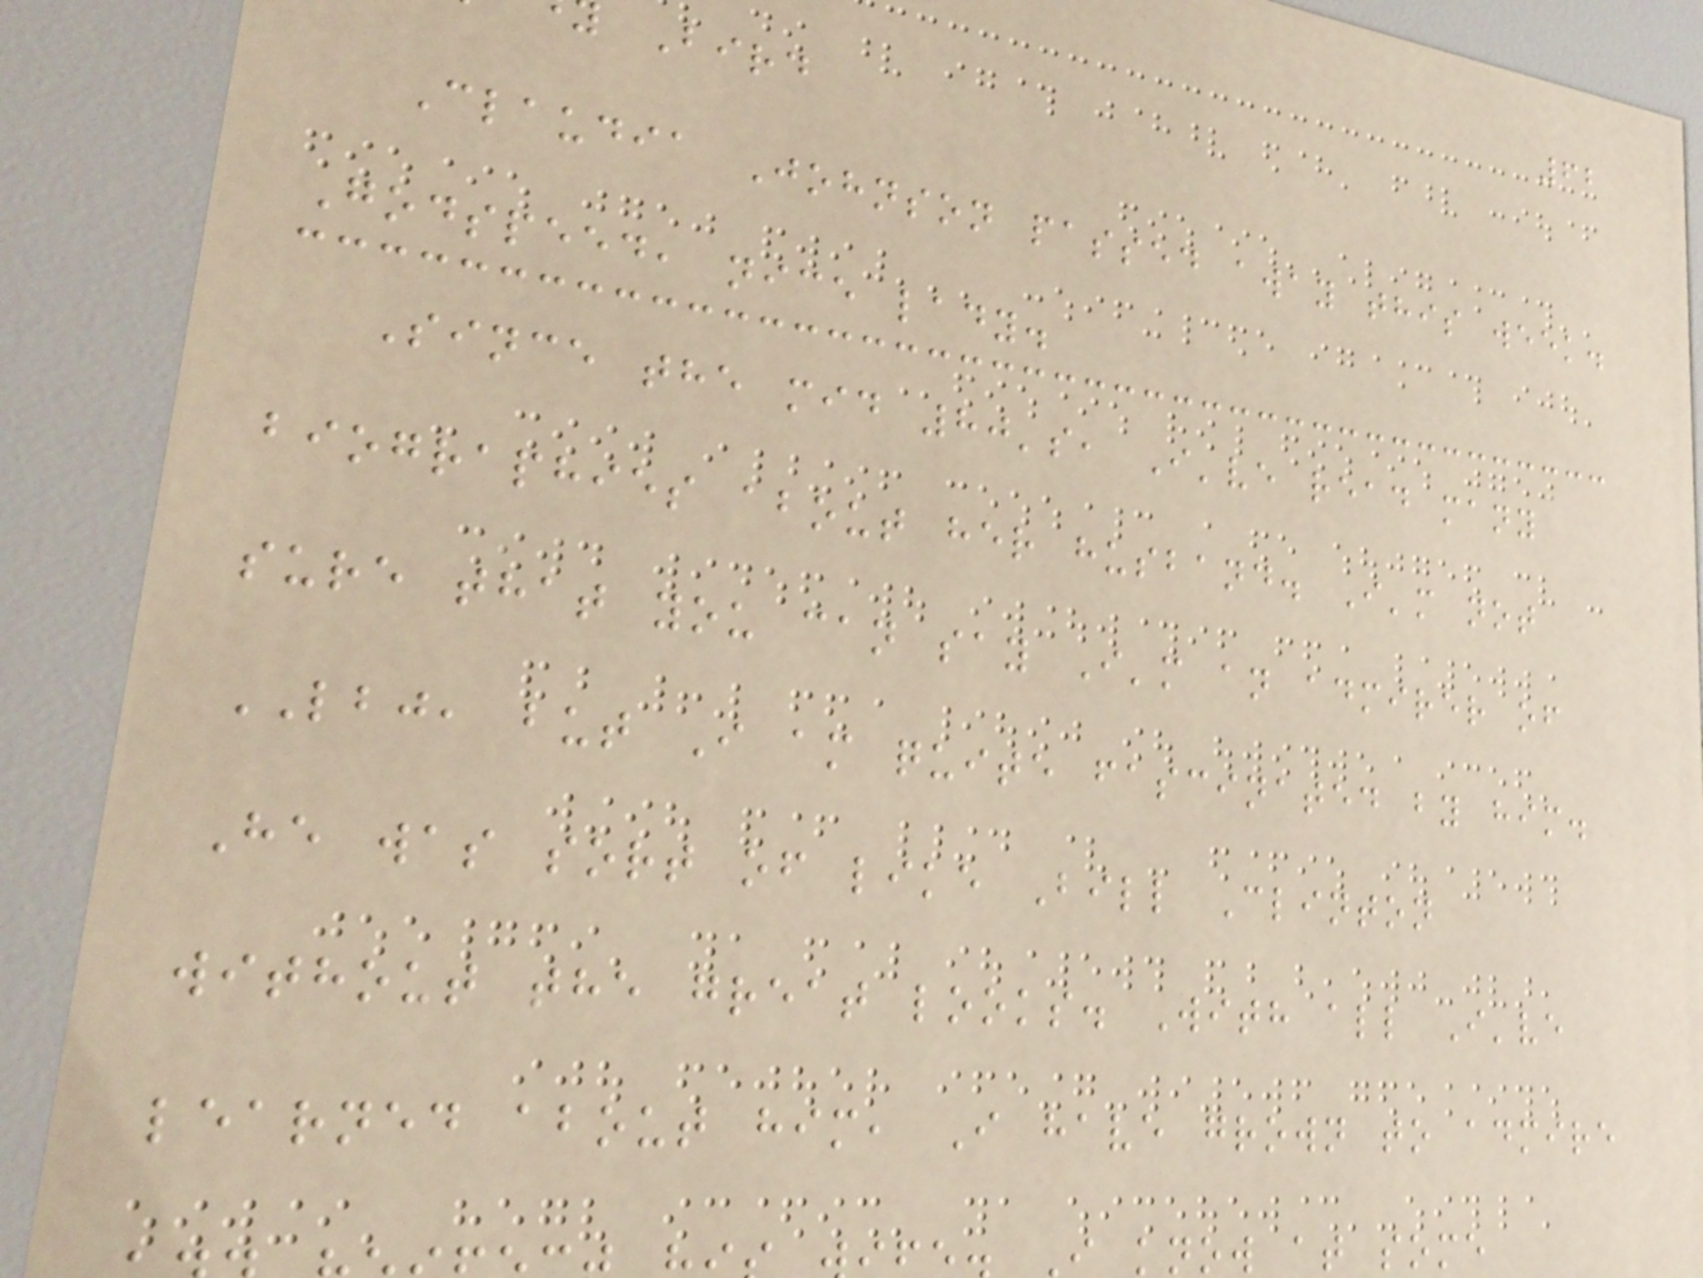62
Bird
Claudia Johnson passed away this week.
Godspeed, nice lady.
Since the mid 80's, I've read many
biographies about her husband. I'm not
sure that you can say I'm an admirer of
LBJ, but I am quite fascinated by him.
He was sort of like Bill Clinton
without the great looks. With all I've
learned about him, I have grown to admire
i know at some
